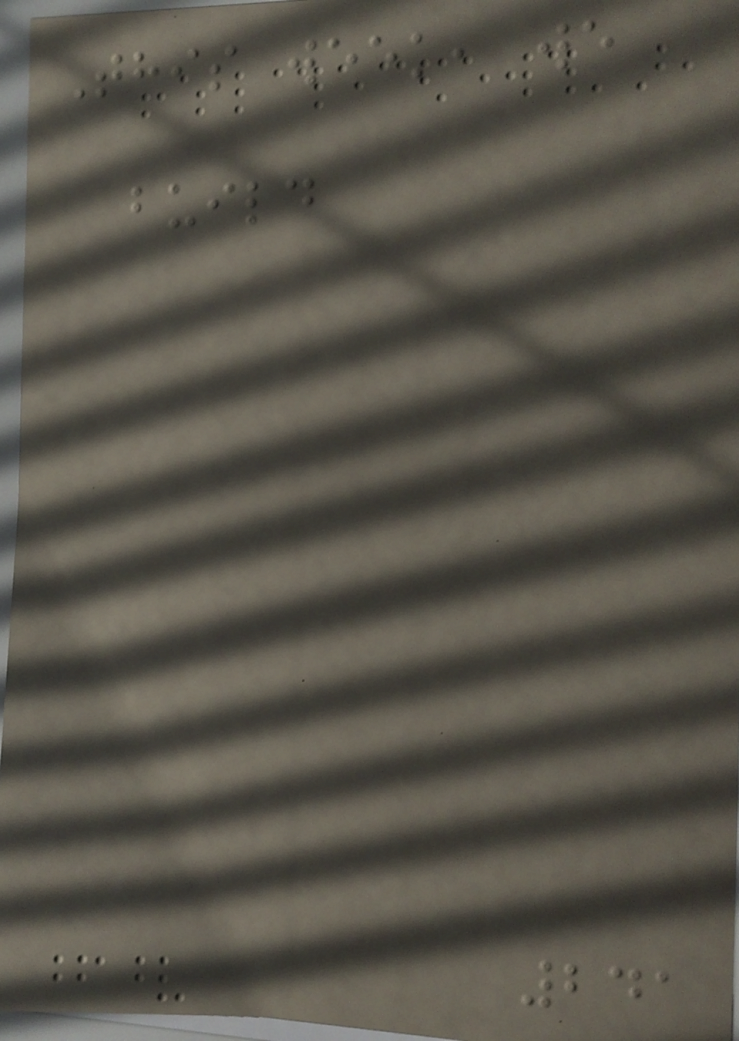This week, we
build
241
